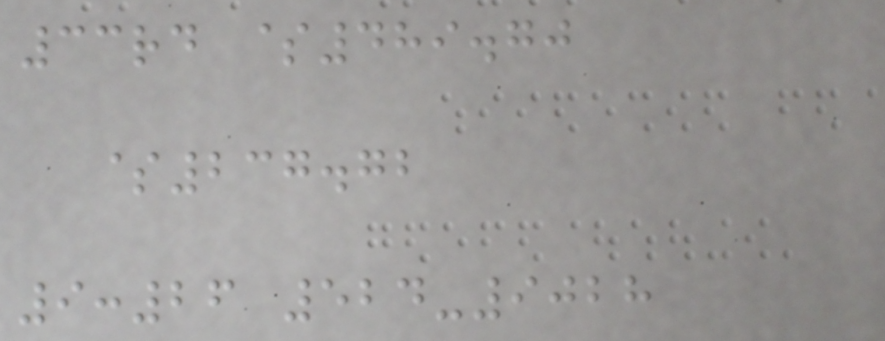33rd $489.70
$237.72
9:26 524-9028
